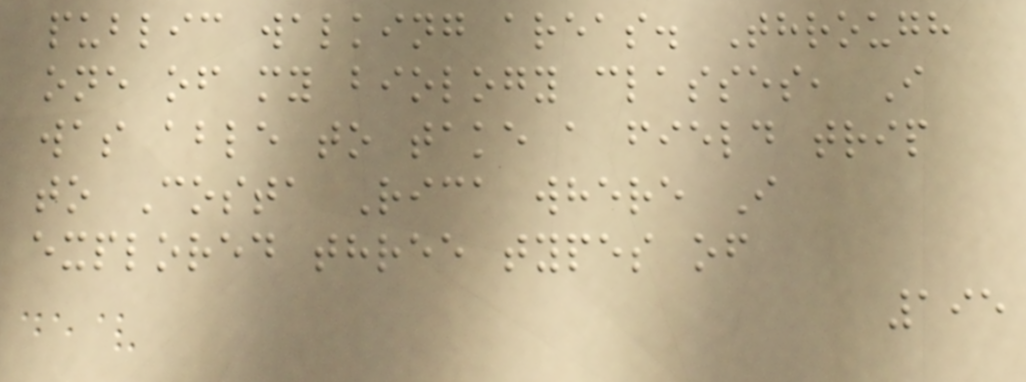public walking areas. Through
one of my biology classes, I
was able to take a field trip
to Costa Rica where I
explored three types of
195
